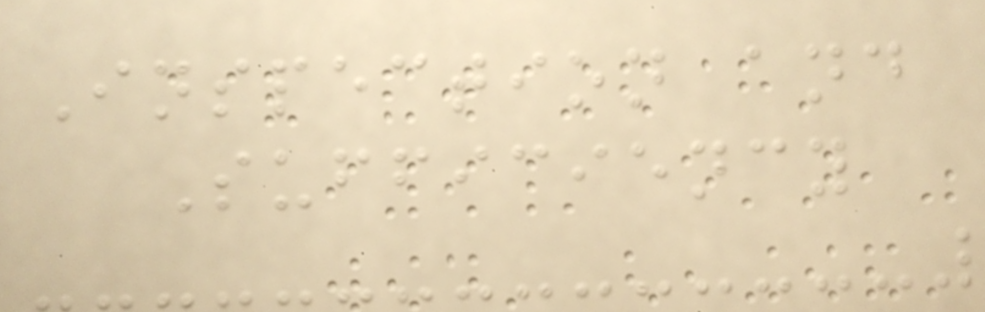Inspection and
Sufficiency
